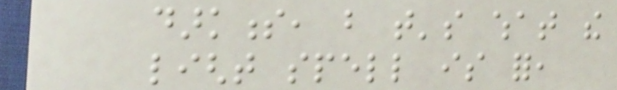darkness, but that's what the
light spell is for,
